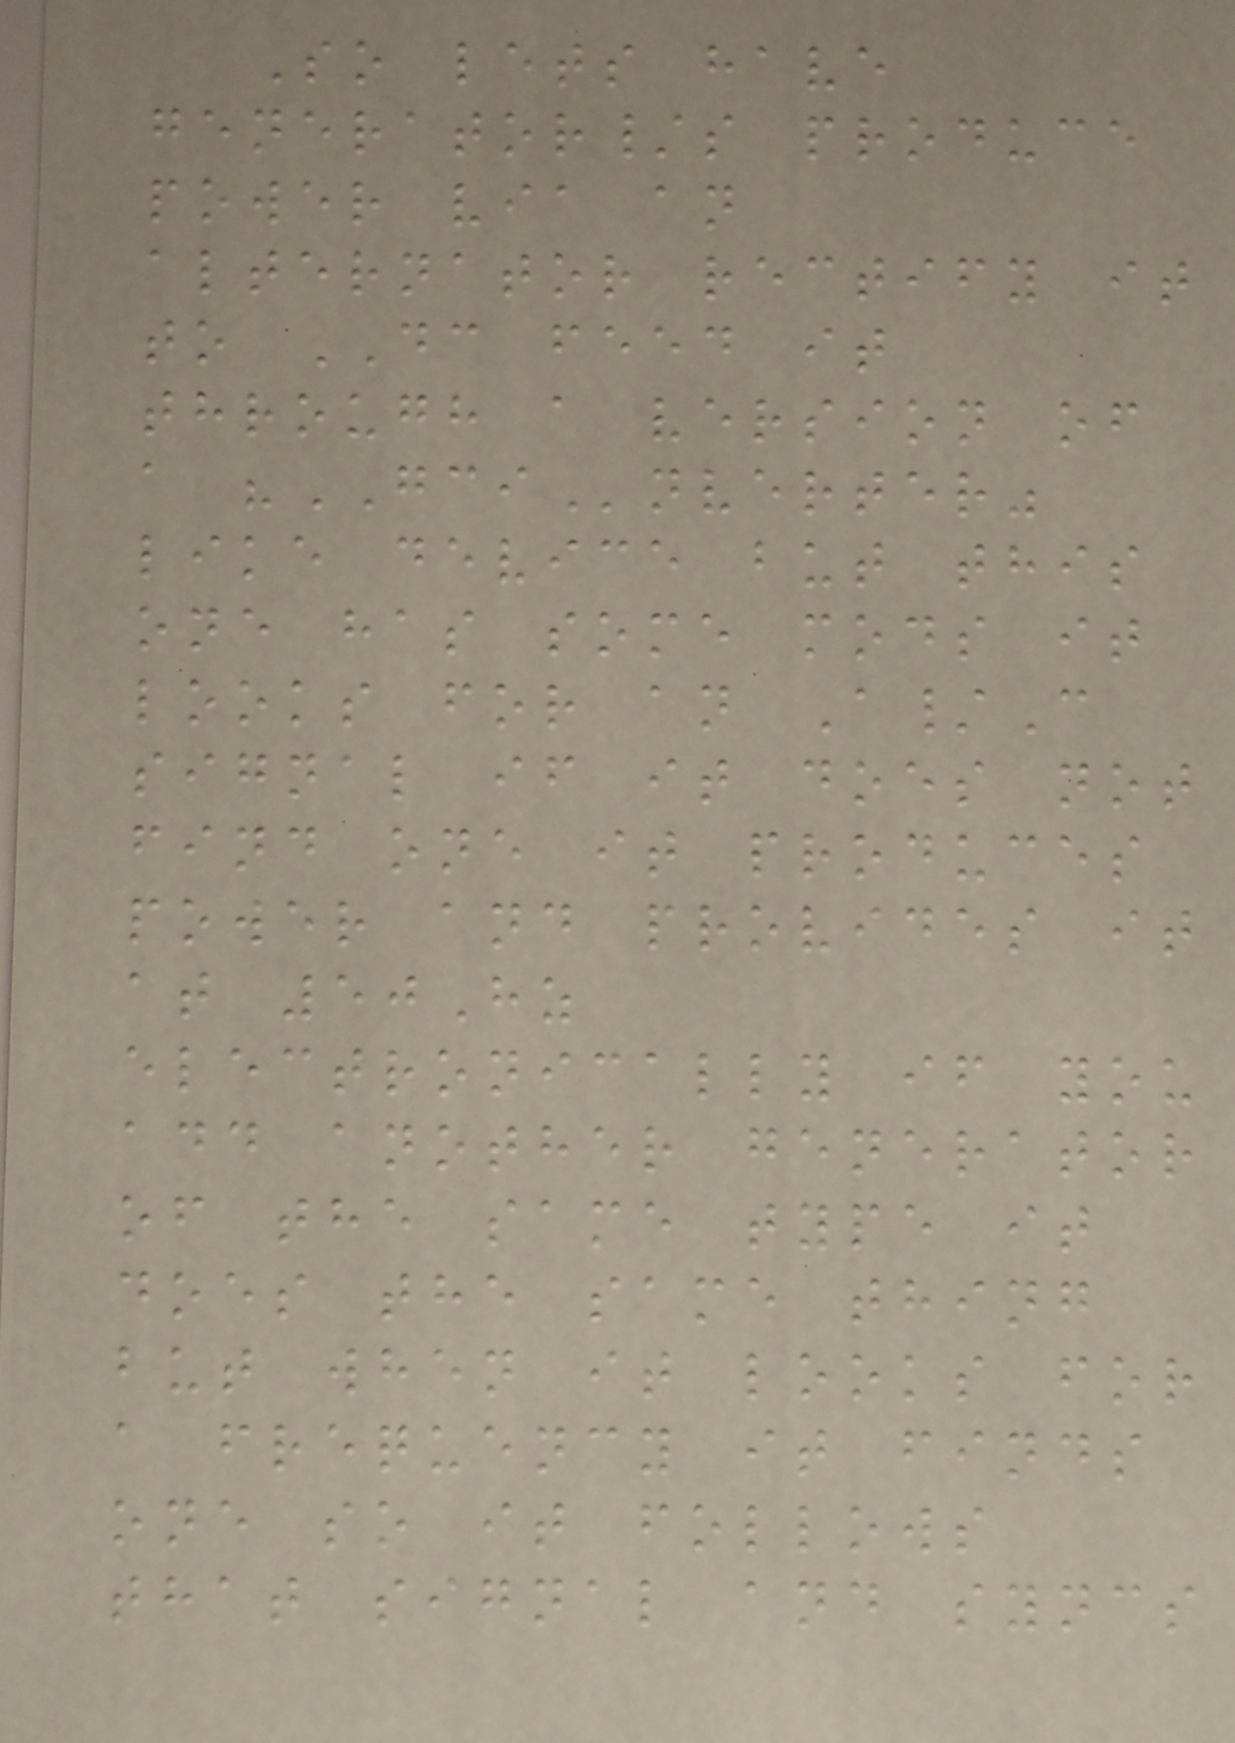So lets have
generator/s produce
power via an
alternator rectify it
to DC feed it
through a version of
a "GCInverter"
like device but this
one has some mods it
looks for an A/C
signal if it does not
find one it produces
power and provides it
at 50Hz
electronically if you
add another generator
of the same type it
does the same thing
but when it looks for
a frequency it finds
one so it follows
that signal and syncs
